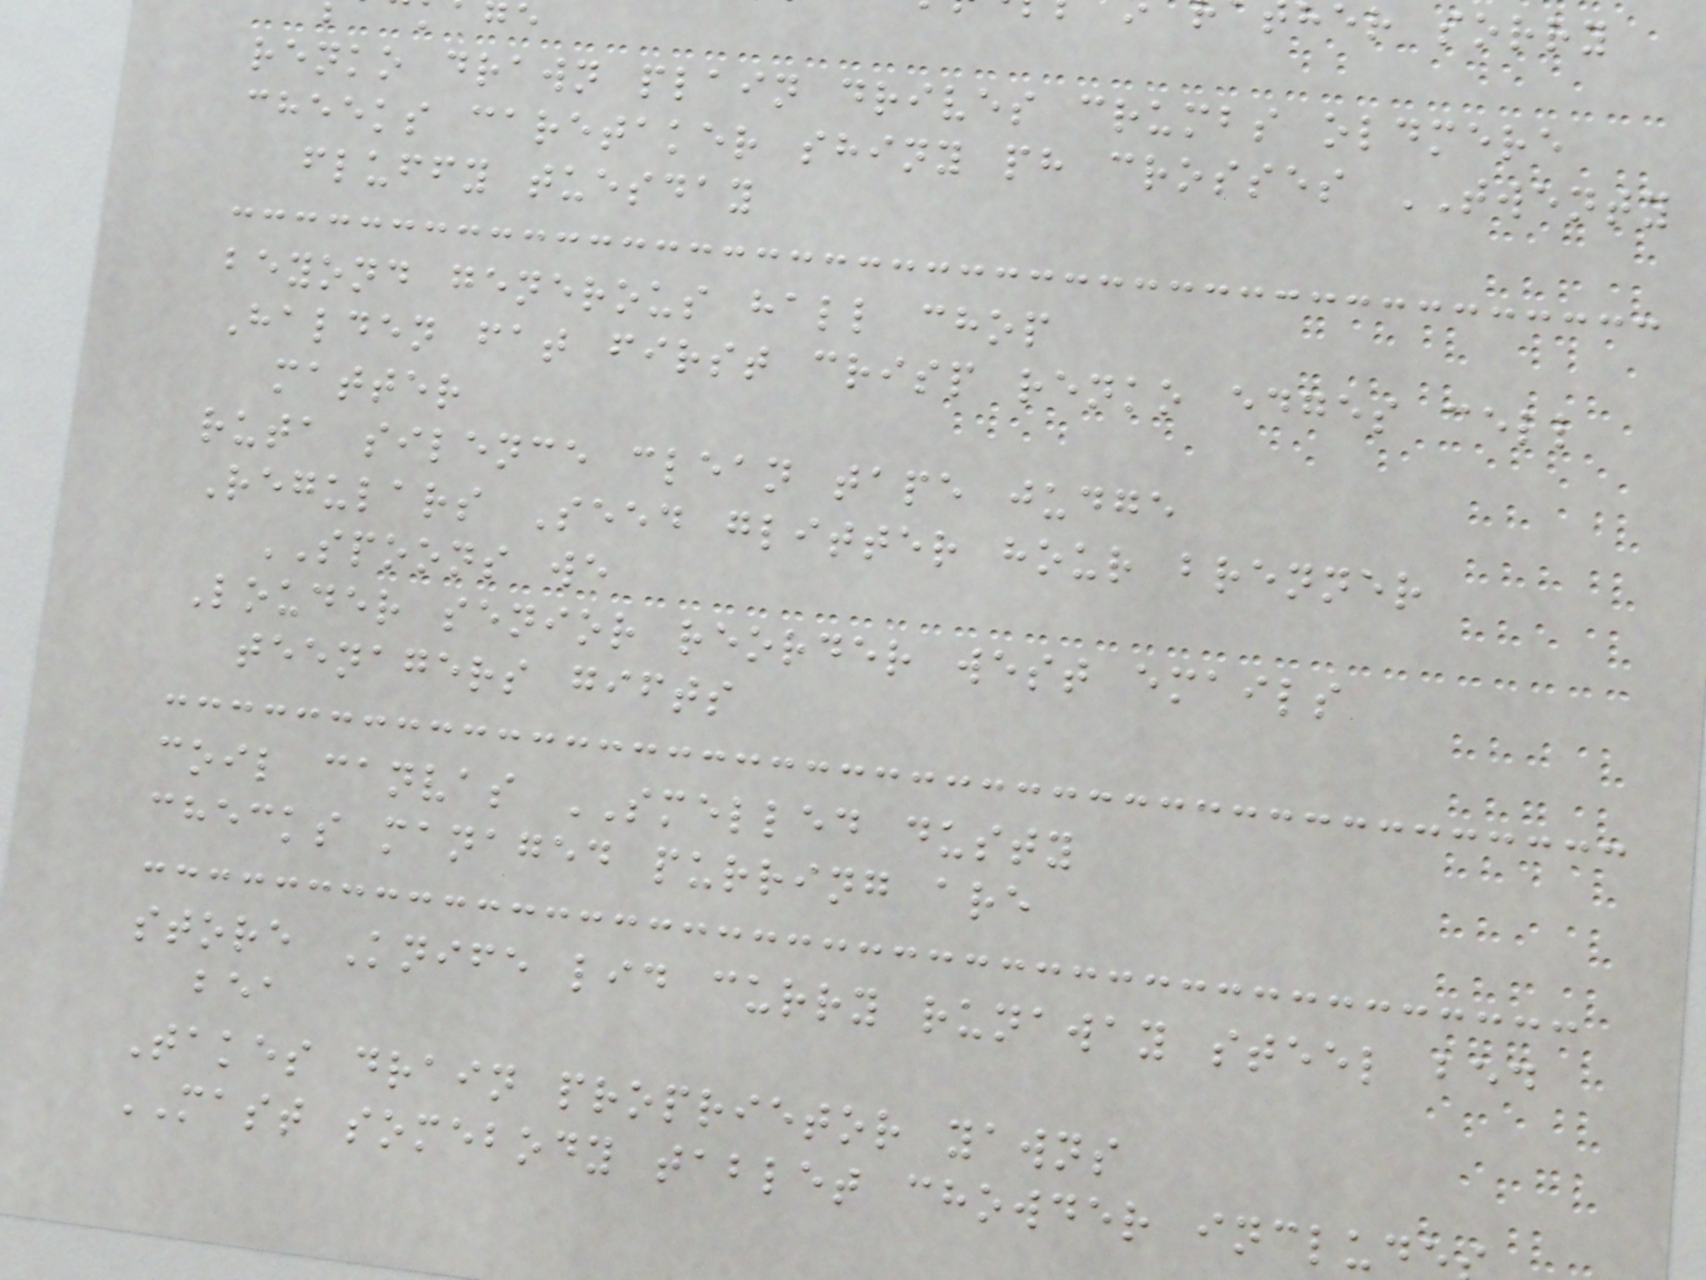renko drawn plain drives crumbs oldmere
cheeks caretaker shiny ph crosses TWENTY
fluffy tuesday
beyond generous hall chop
Halden fat first crisp renko edges cell
matter
ruta silence clean tape judge
Regulars Seed glitter hour brenner
SPOONS we
Louder senior reorder west emails
teenagers gifts
coil canvas SMELLED dusty
checks managed purring are
store Knife lid curry runaway steel bed
bea
Takes drain proprietor yawns
MAST somebody tablet chowder includ
